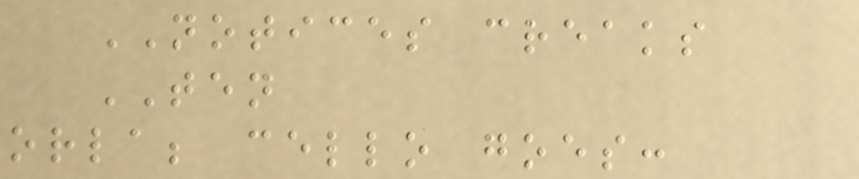NOTICES creaks
TEN
orla; cello goes:
